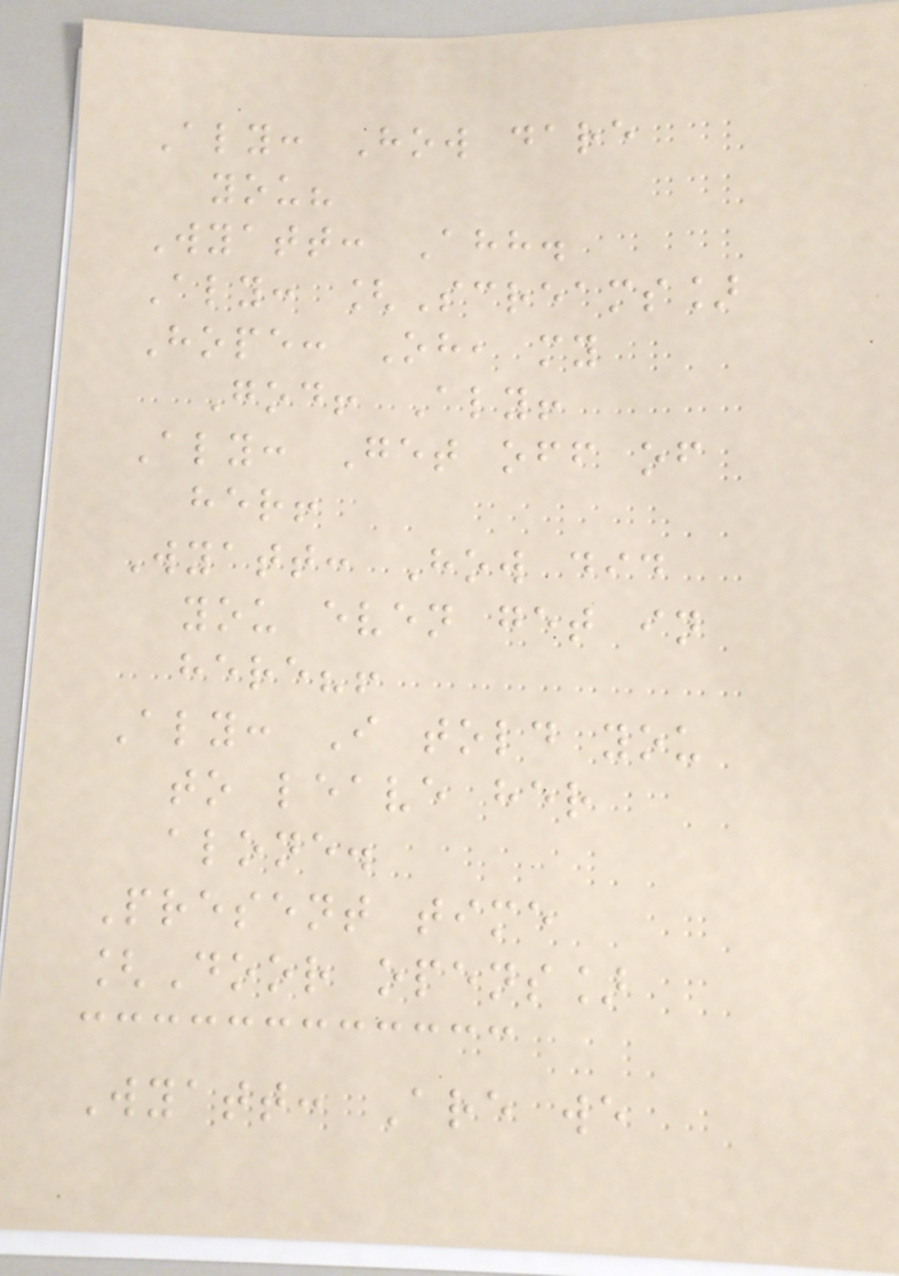Aly: How dare
you?
Wyatt: Ahh.
Aly: [Screams]
Hope: Oh, my
God! Aly!
Aly: Get off of
her!
Wyatt: How did
you even get in
here?!
Aly: I told you
to leave her
alone.
Present time
[Door opens]
Wyatt: Are we
